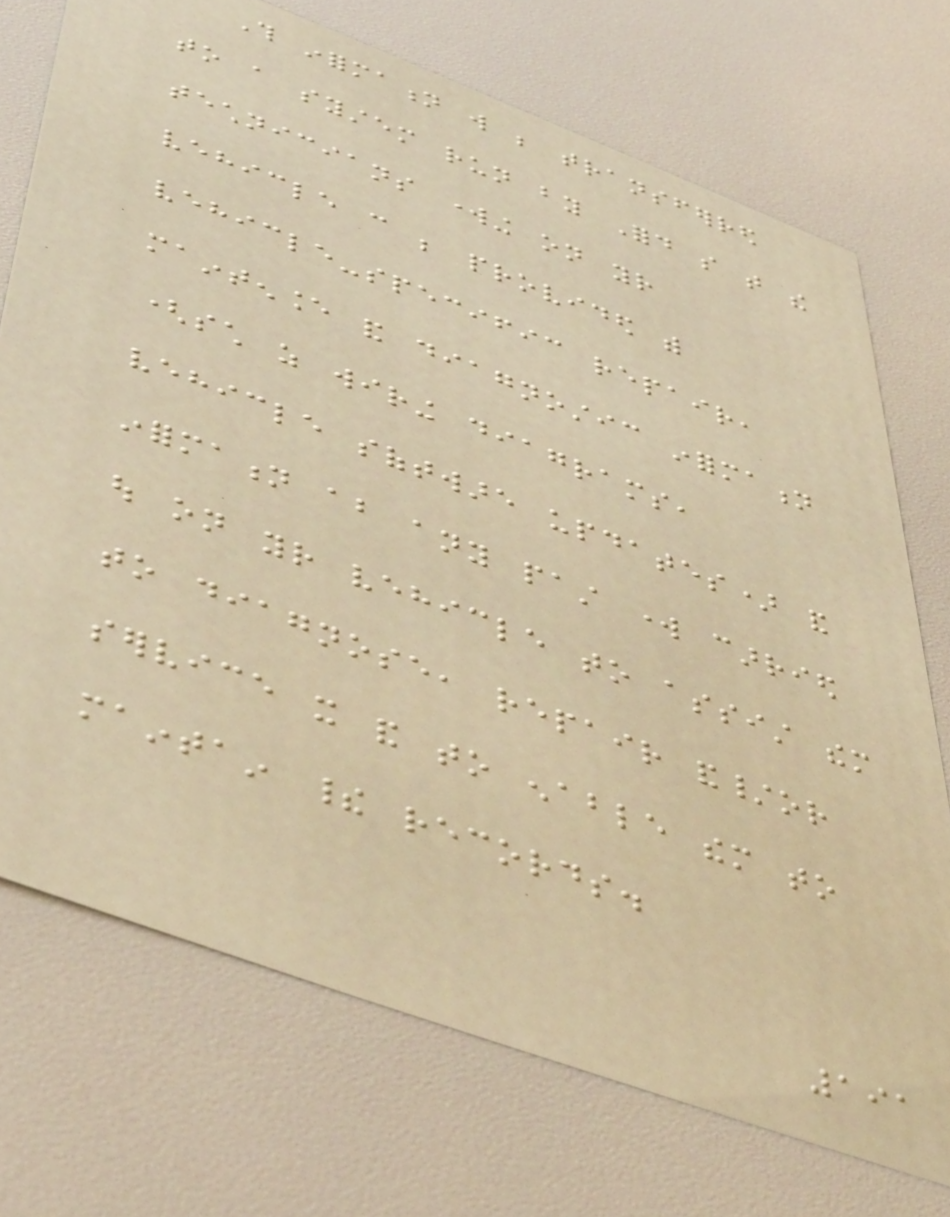This information will be transferred
to a system run by Ford so that the
technicians working on your
vehicle can be provided with
vehicle-specific repair,
maintenance and diagnostic information
(such as wiring diagrams,
vehicle software updates) and
information about any past work carried
out on your vehicle to assist them
to diagnose, repair and/or
service it and to enable them to
maintain their records.
191
